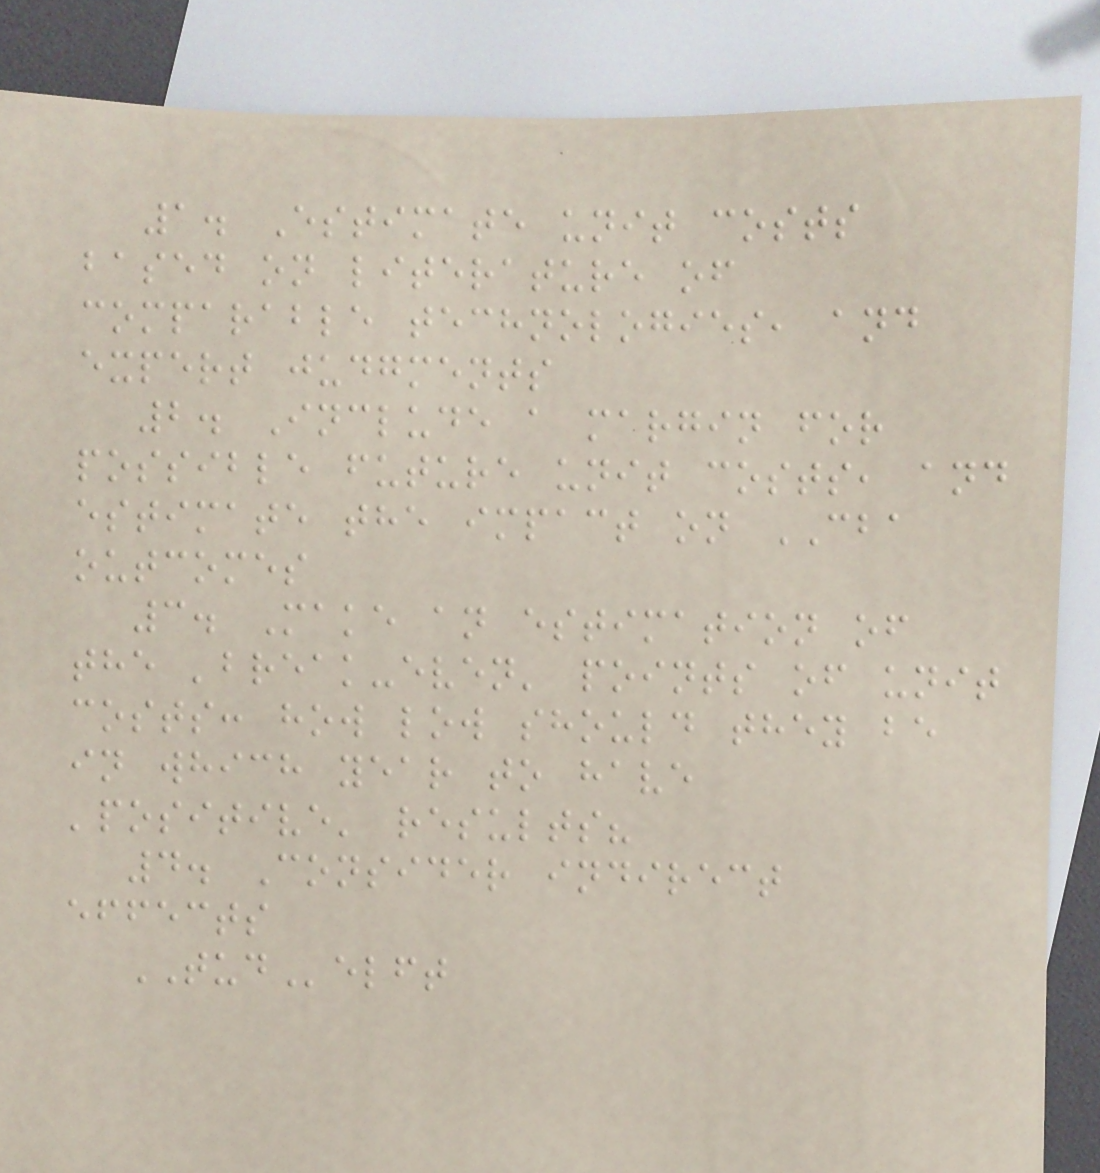1. Estimate unit costs
based on literature of
comparable technologies, and
expert judgments
2. Include a margin for
possible future unit costs, and
estimate the impact on CBA
outcomes
3. Make an estimation of
the 'break-even' points of unit
costs: how low should they be
in which year to have
'positive' results?
4. Consider indirect
effects
TUDelft
